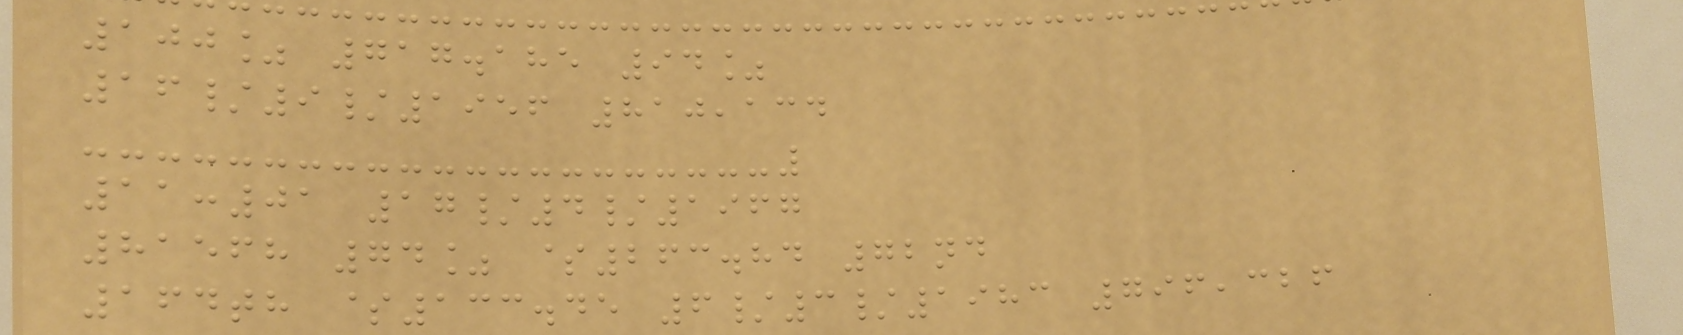100% 717.185 94%
16/9/1956 810,134
11:01 17/4/1967
81568 74% $263.84 72nd
164th $133.45 6/3/1983 796,326
